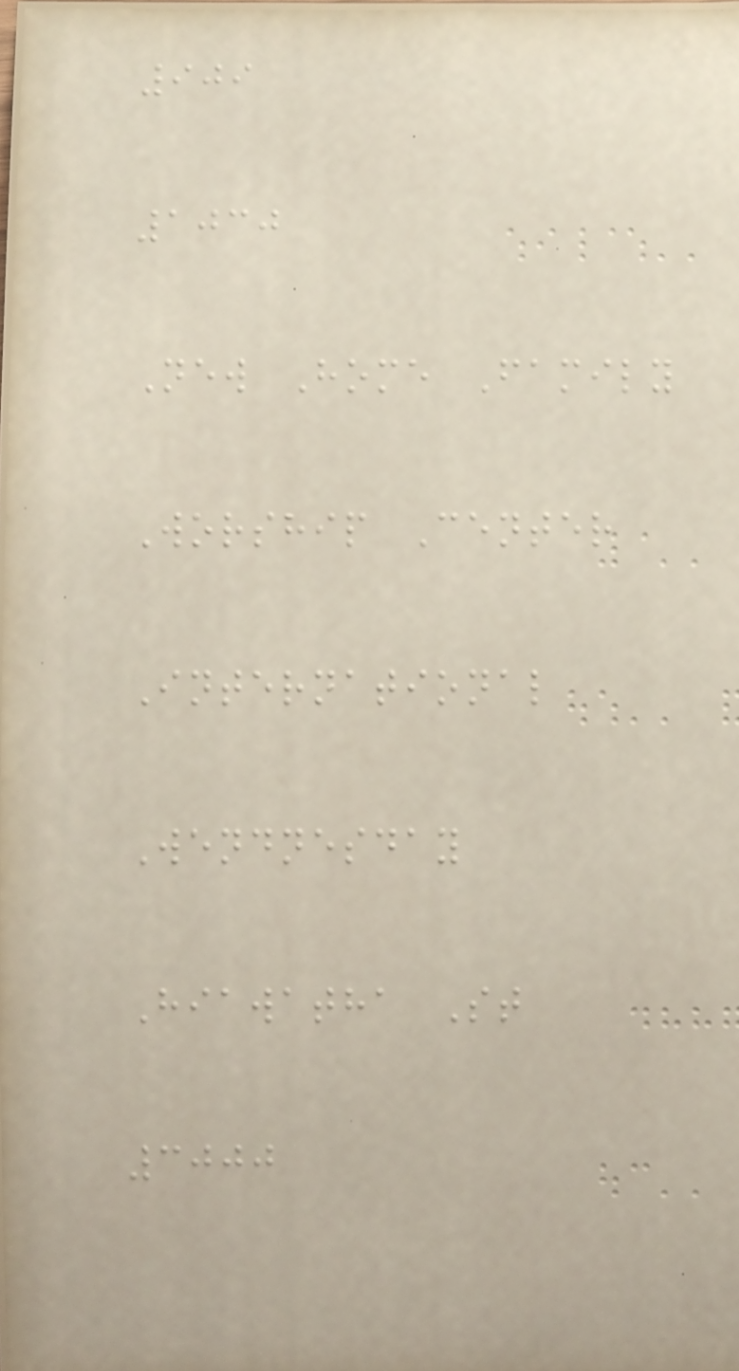909
1030
New Home Family
Worship Center
International
Wendnesday
Hiawatha St
3000
